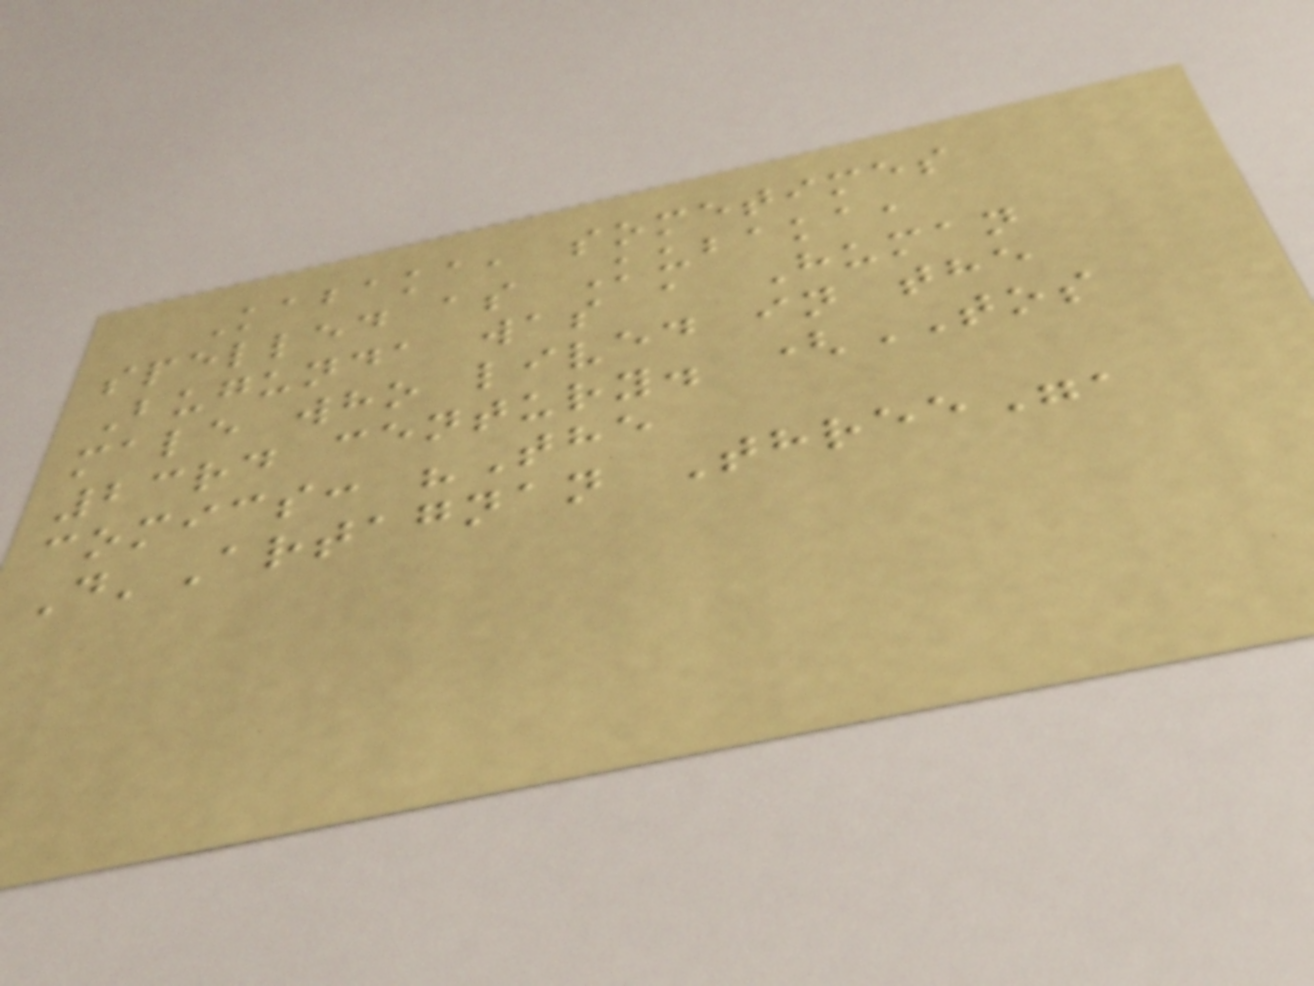Kabaka, sometimes
spelled as Kubaka,
Bugunda was a Human
male who lived in the
23rd century. (TOS
comics: "The
D'Artagnan Three",
